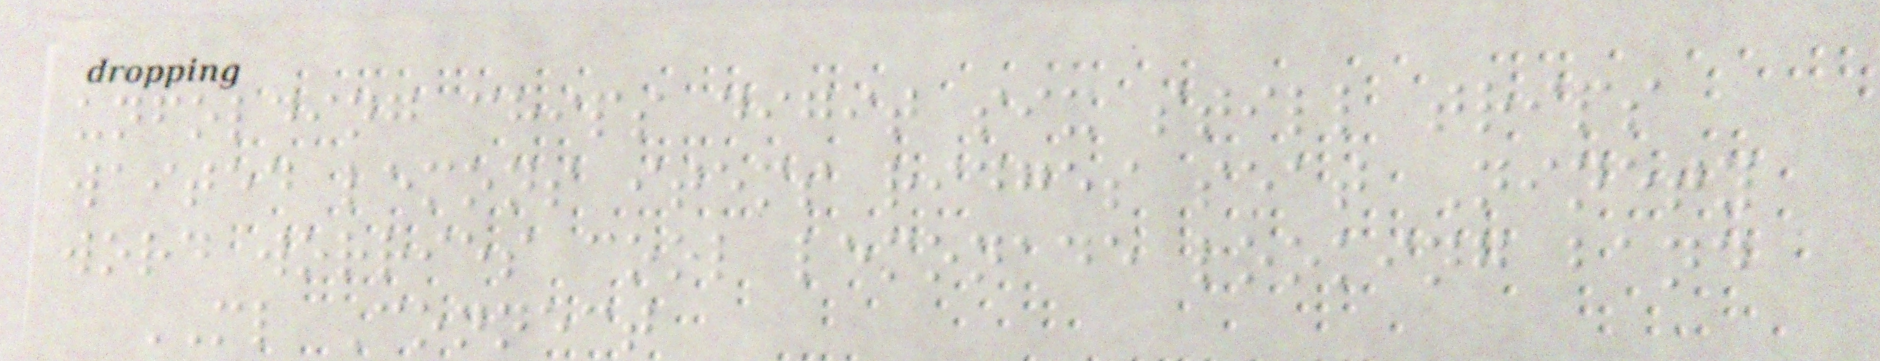unfolding chips digit six still trips
waited lemons items ridges seat Ninety
word worries cool lemonade looking band
ML Connect
